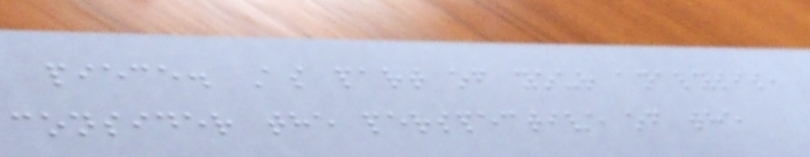piece. As part of your analysis,
consider the perspective of the
